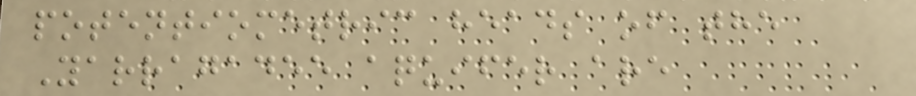potentiometric heads of the
Yarragadee aquifer are
